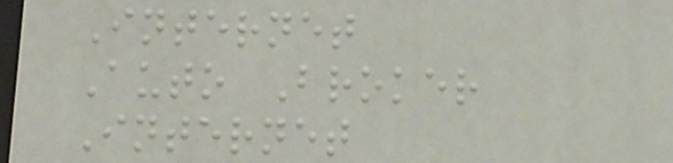Internet
Auto Broker
Internet
